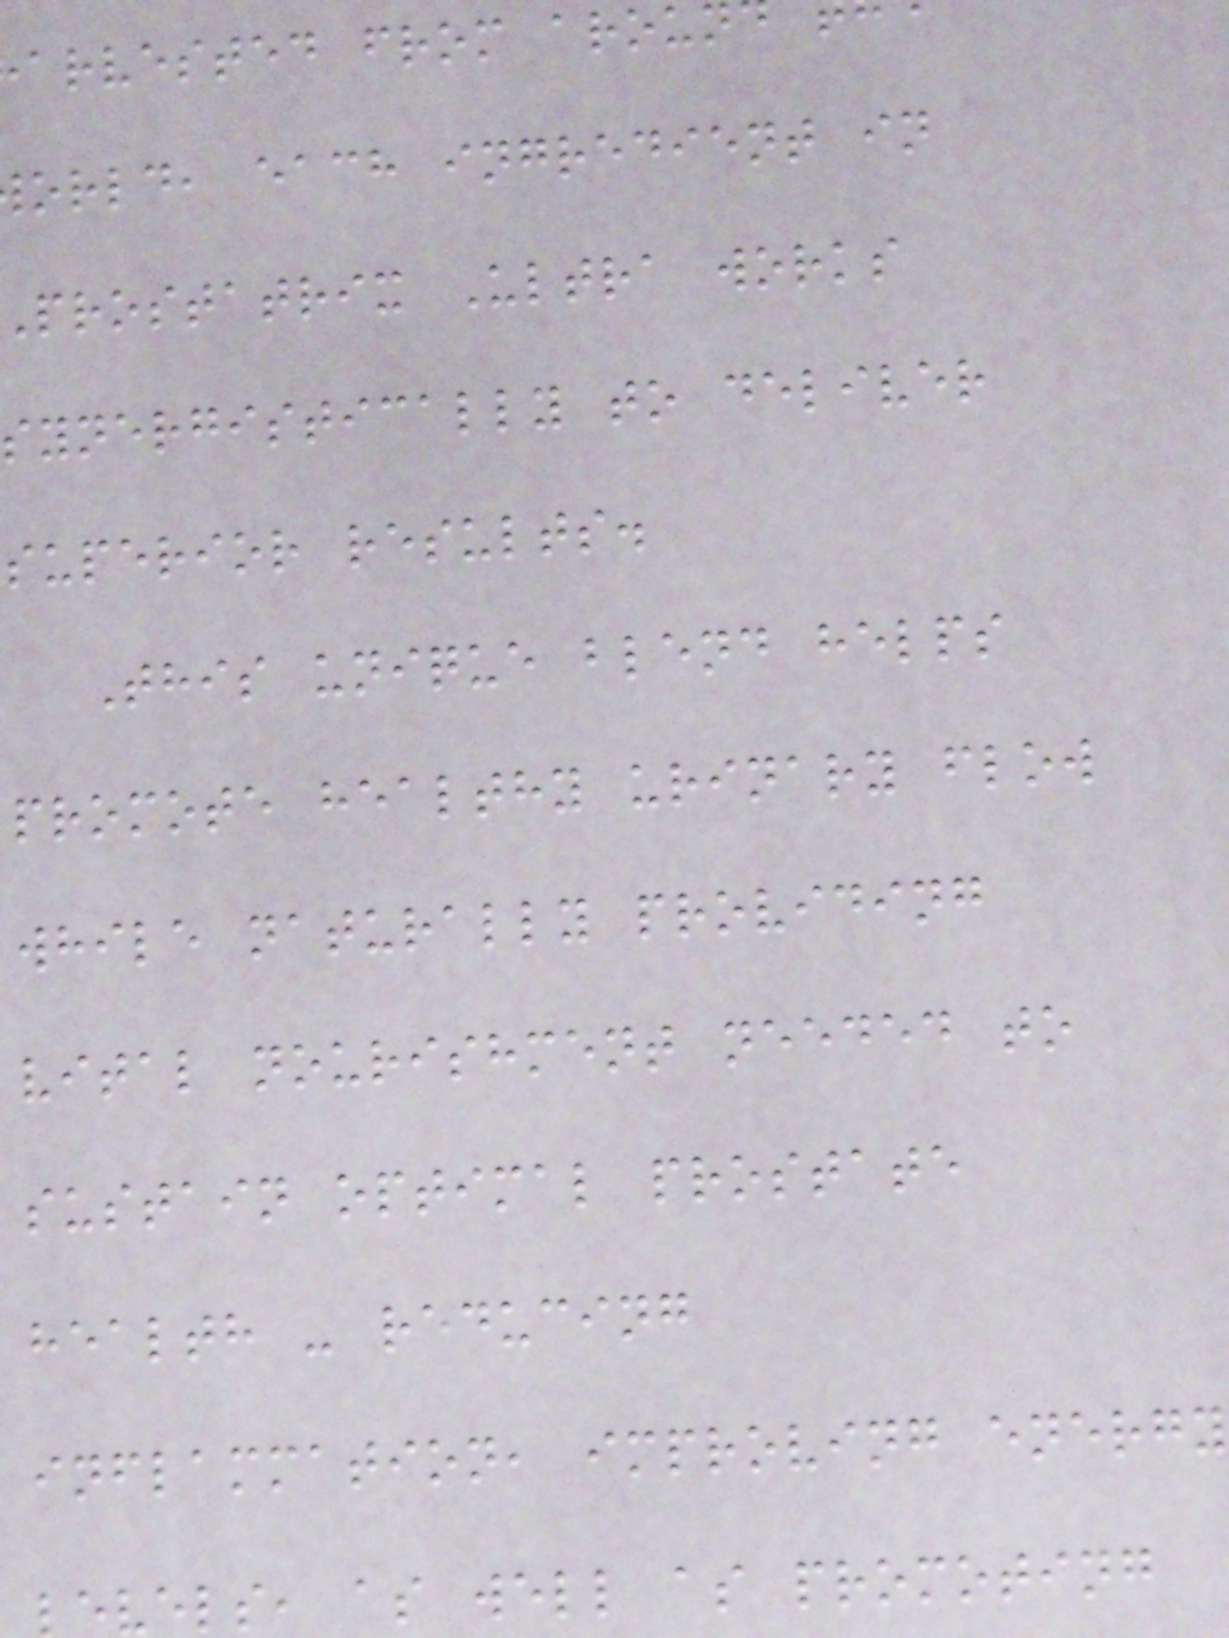arvested from aroun
orld, each ingredient in
prostatrix Ultra works
synergistically to deliver
superior results.
This unique blend helps
promote healthy urinary flow
while naturally providing
vital nourishment needed to
sustain optimal prostate
health - reducing
inflammation, improving energy
evels, as well as promoting
